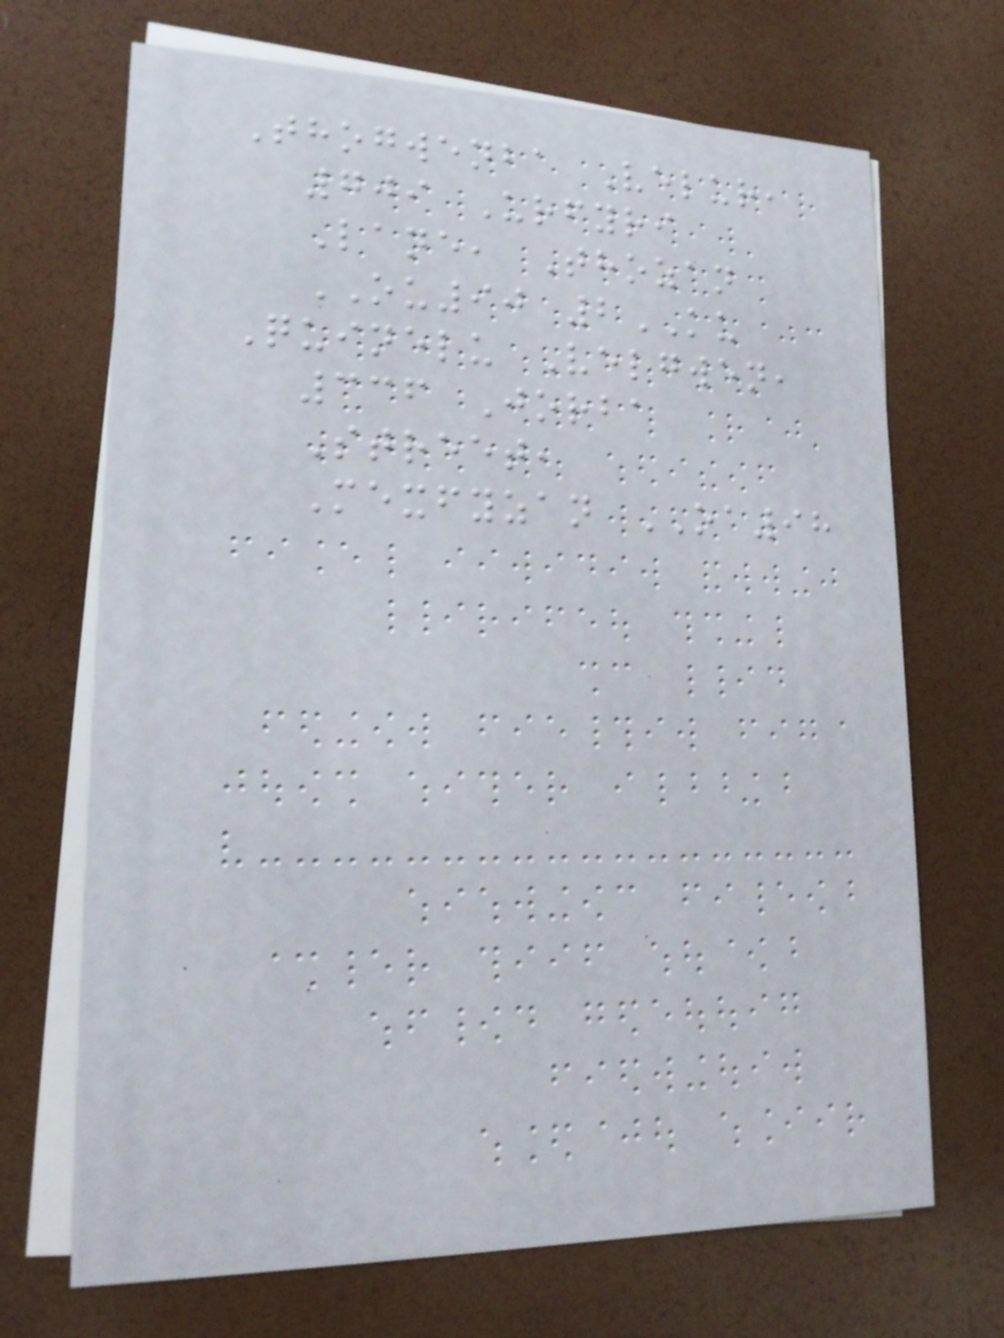Thogwenba Velur,
709 Urfyri
Lane, Thozan
OU90 2KU
Quinelu Velgwen,
336 Jorba
Street,
Mexfyzan OA98
